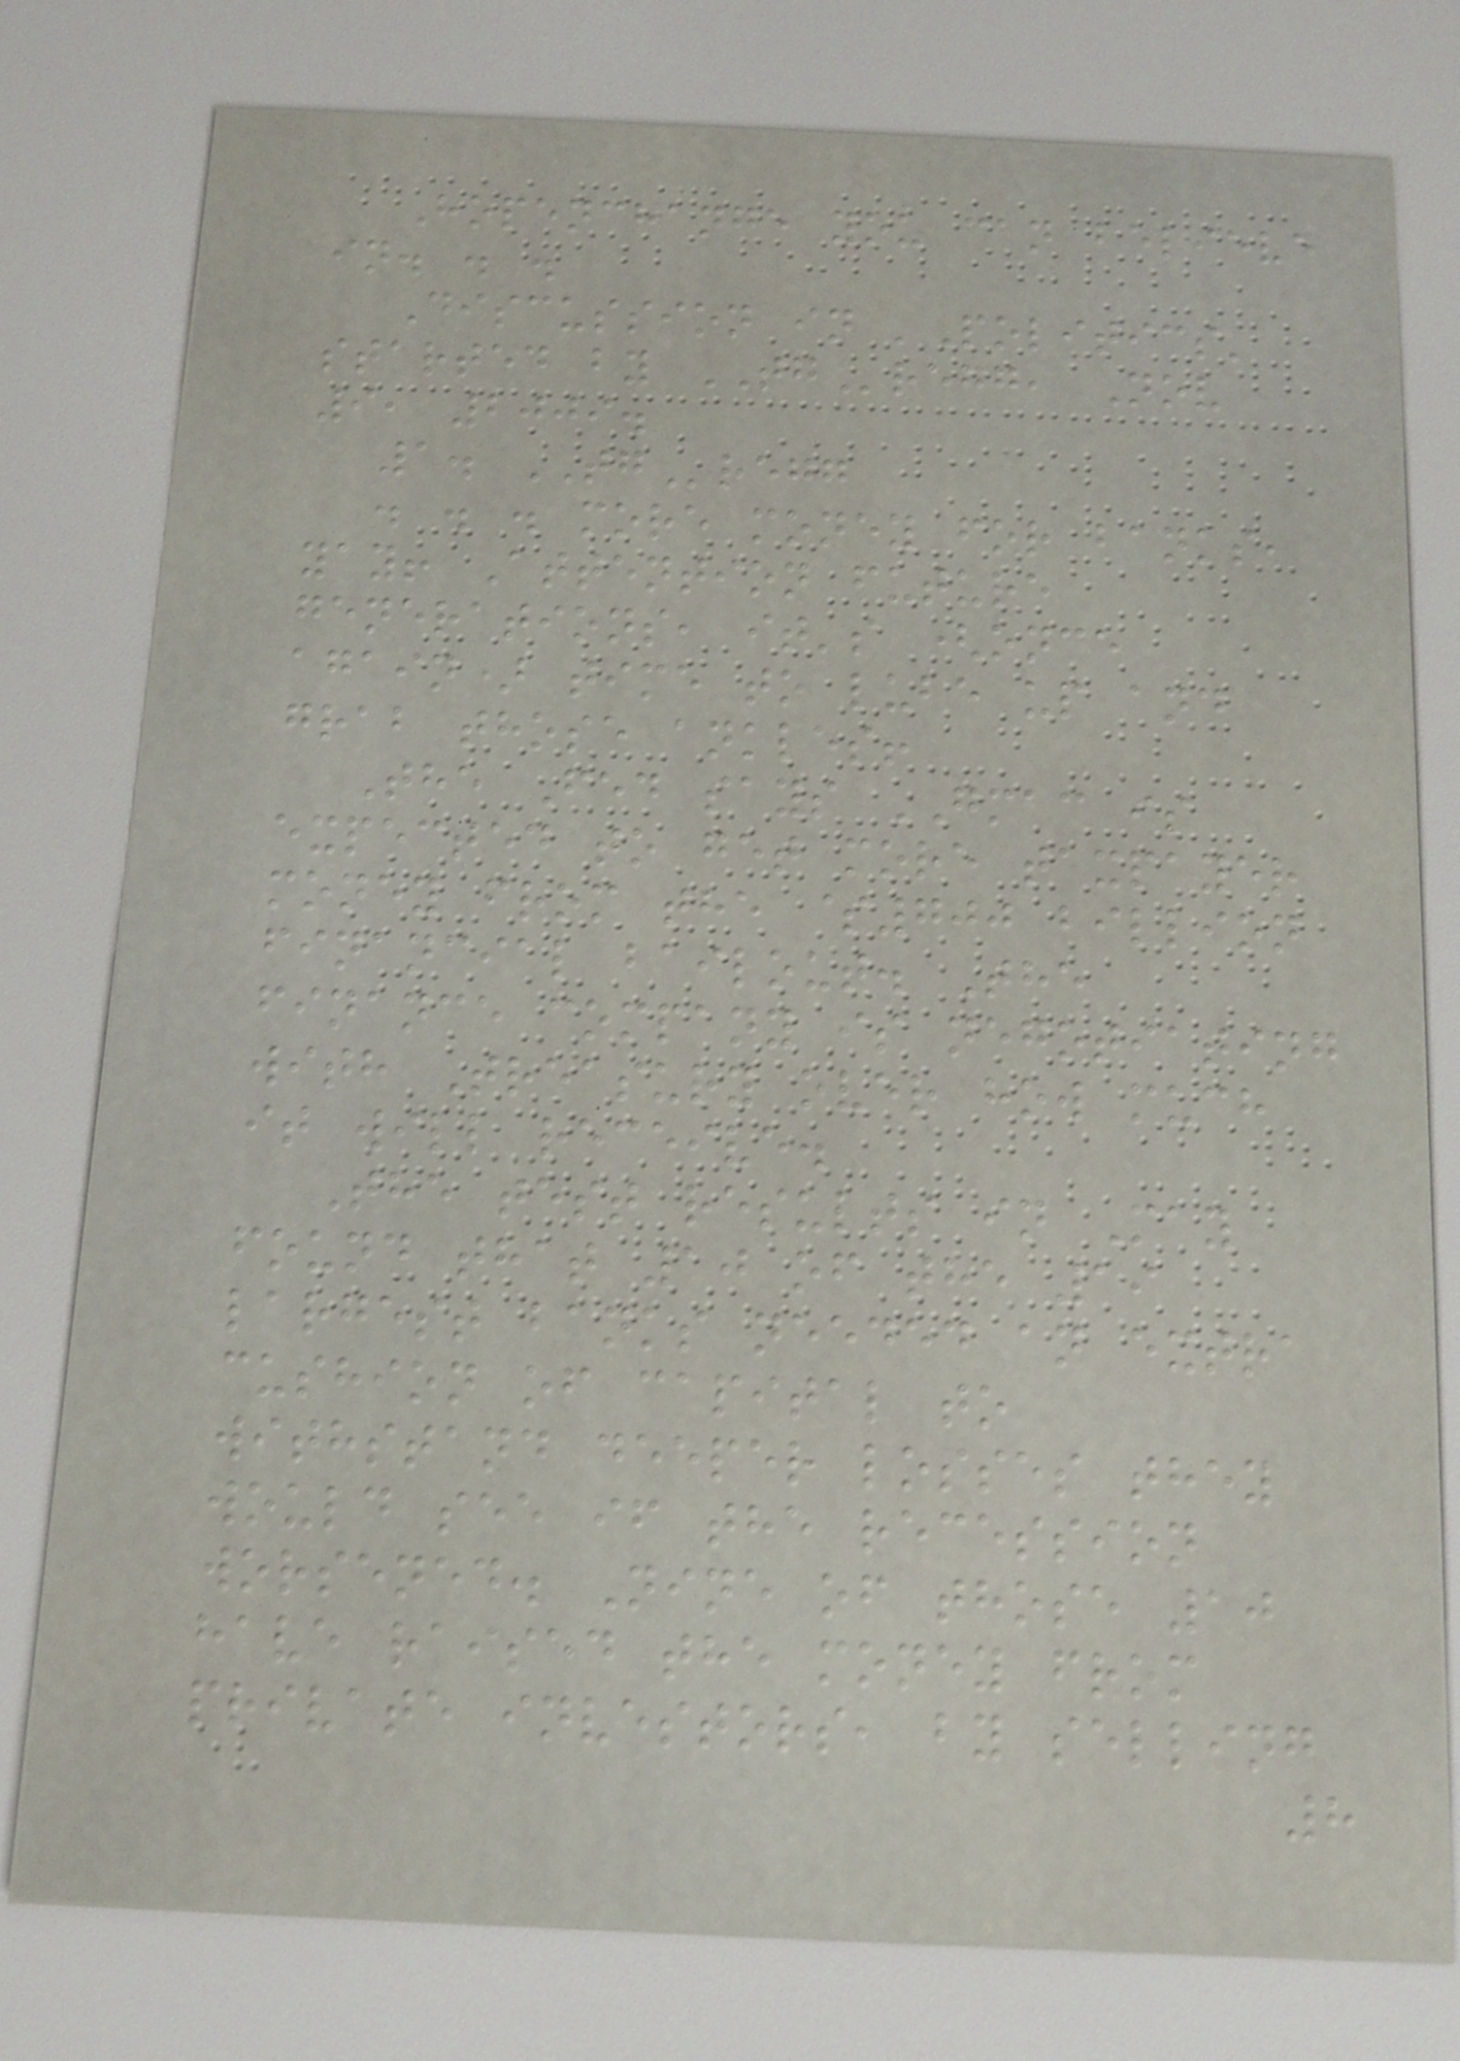Hopenchange you can believe
in. . .
Discussion in 'Politics'
started by TGregg, Nov
9, 2009.
1. TGregg
. . . more money for banks,
yay! Attention future
generations, it's (once
again) time to lube up and
grab those ankles!
The Fed says GMAC is
expected to get more taxpayer
money from the $700 billion
financial bailout. The
finance company is negotiating
with Treasury over how much
it will receive.
The test results in May
found that 10 of the 19
largest banks needed an extra
cushion of capital to
withstand deeper losses they
would see if the recession
worsened. Nine of those 10
have raised the money from
private investors, by selling
8
